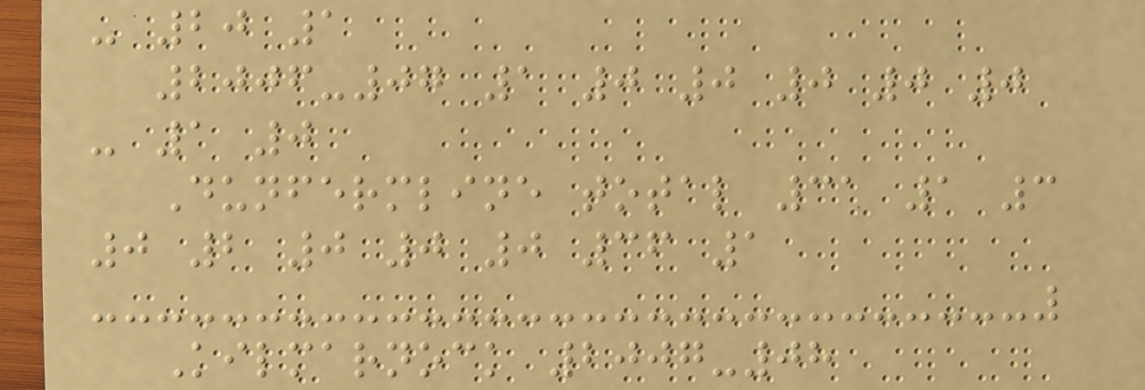- 20 1
2006-07 1 0 0 0 0 0
- 1 0
Dunfermline total 31 1 3
0 2 0 0 0 36 1
Kilmarnock 2007-08
